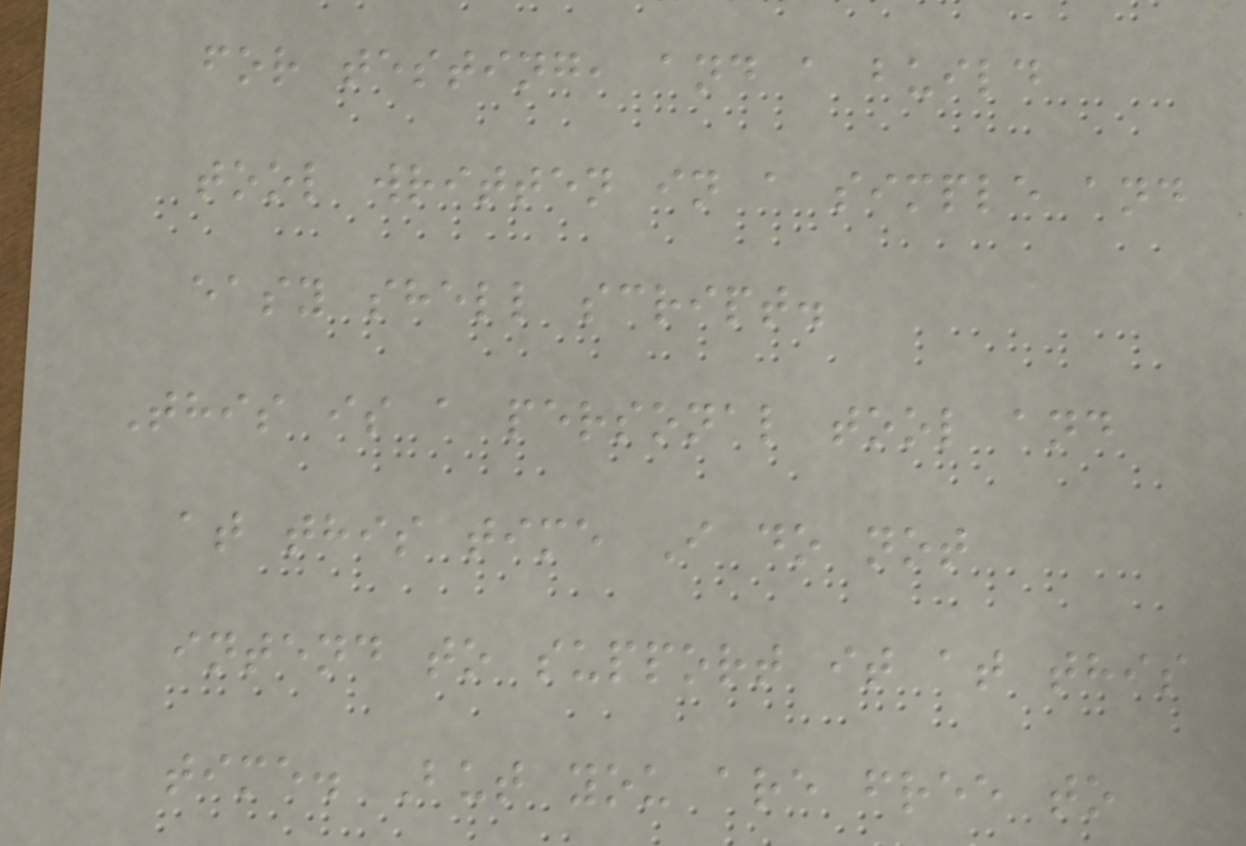for testing, and a build
tool written in a simple and
easy shell script.
This is a personal tool and
at this time I do not
intend to support it at this
time. But you are free to
